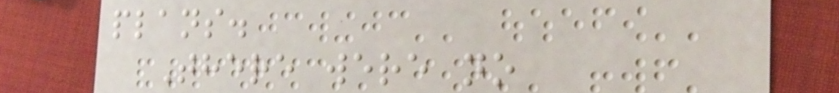plans.
There were no
